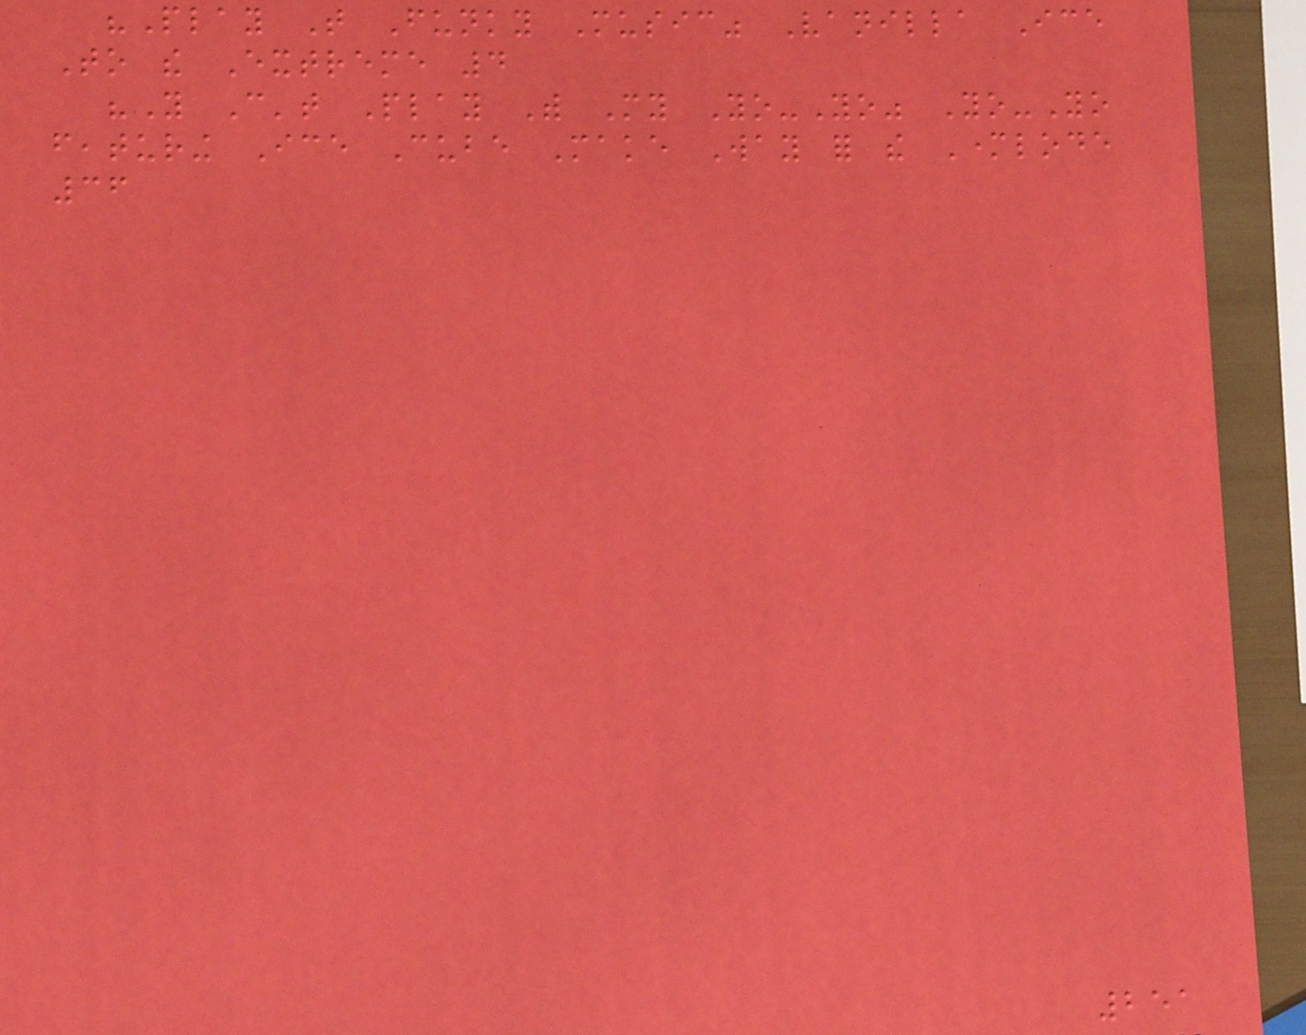"Play That Funky Music" Vanilla Ice
To the Extreme 4
"You Can't Play With My Yo-Yo" Yo-Yo
featuring Ice Cube Make Way for the Motherlode
36
251
